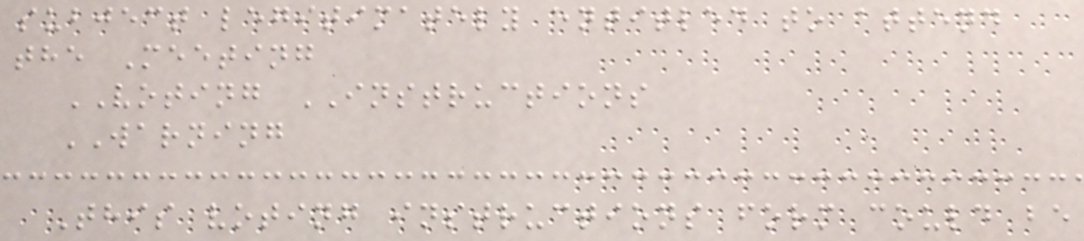subject legitimately entitled to attend
the Meeting
VOTING INSTRUCTIONS
WARNING
This voting instructions form could be
